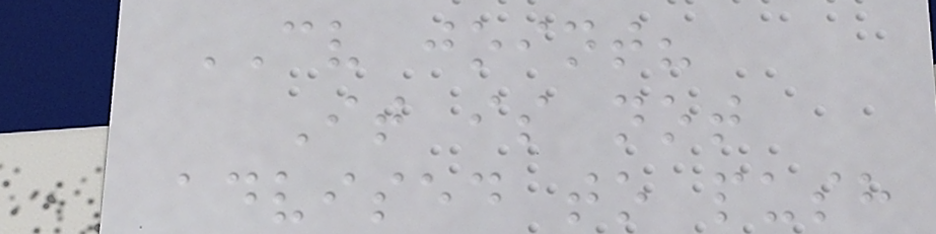CV joint?
It is not
advised to push
